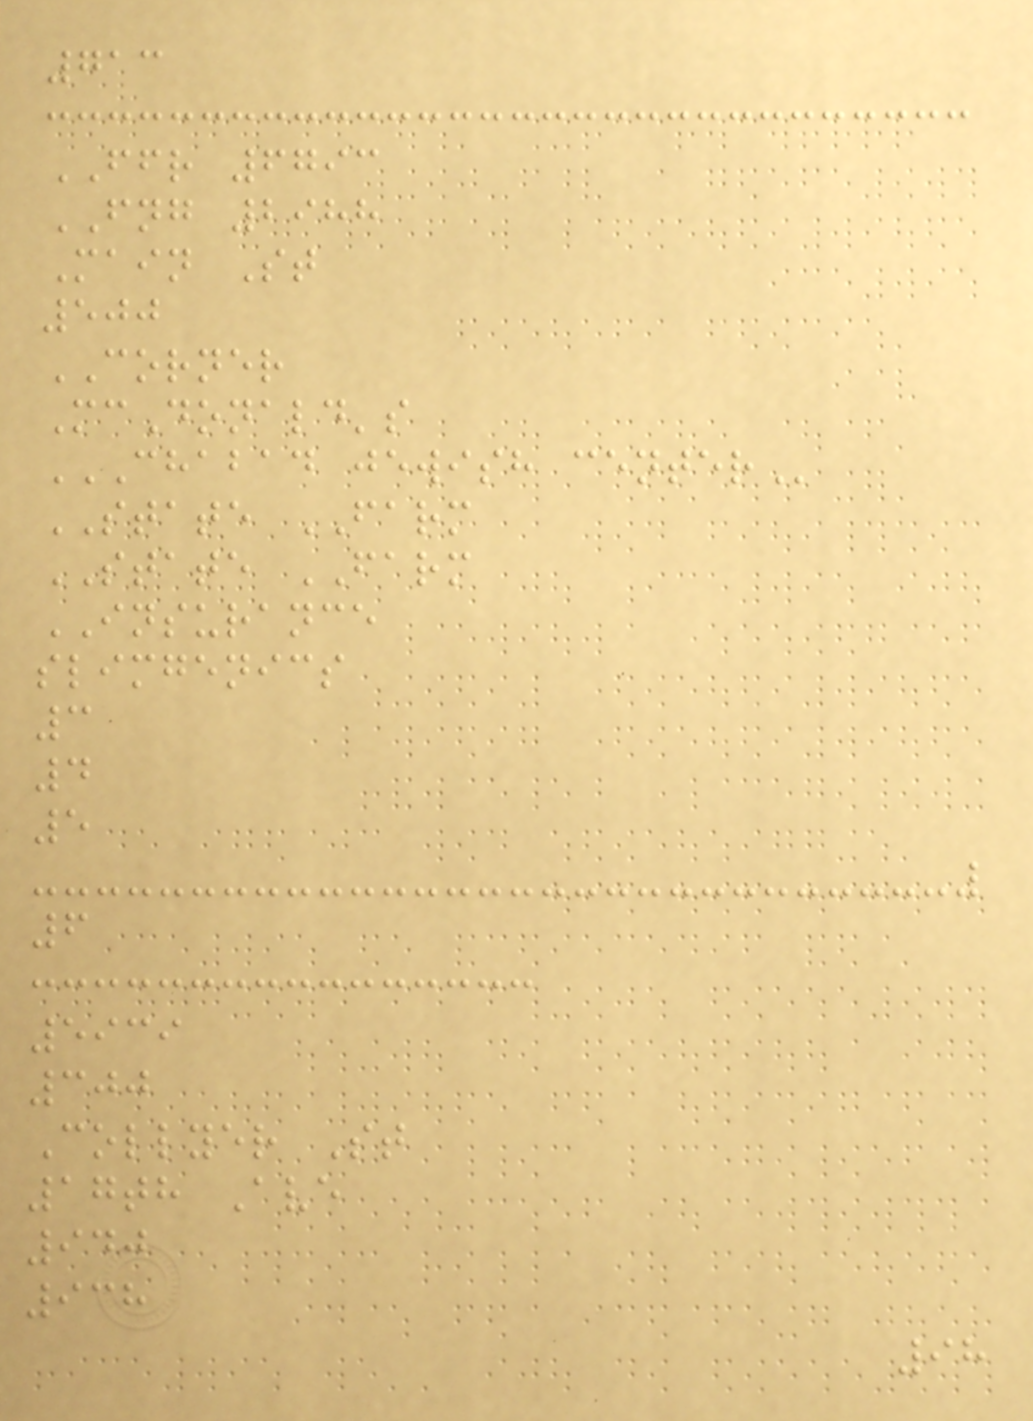713
FFR 6793
FNG 2988
Main St
500
CORNER
McDonald's
CHABAD JEWISH CENTER
STATE FARM
STATE FARM
INSURANCE
slimgenics
3
4
5
6
5939
300
Collyer St
17th Ave
940
938
98
